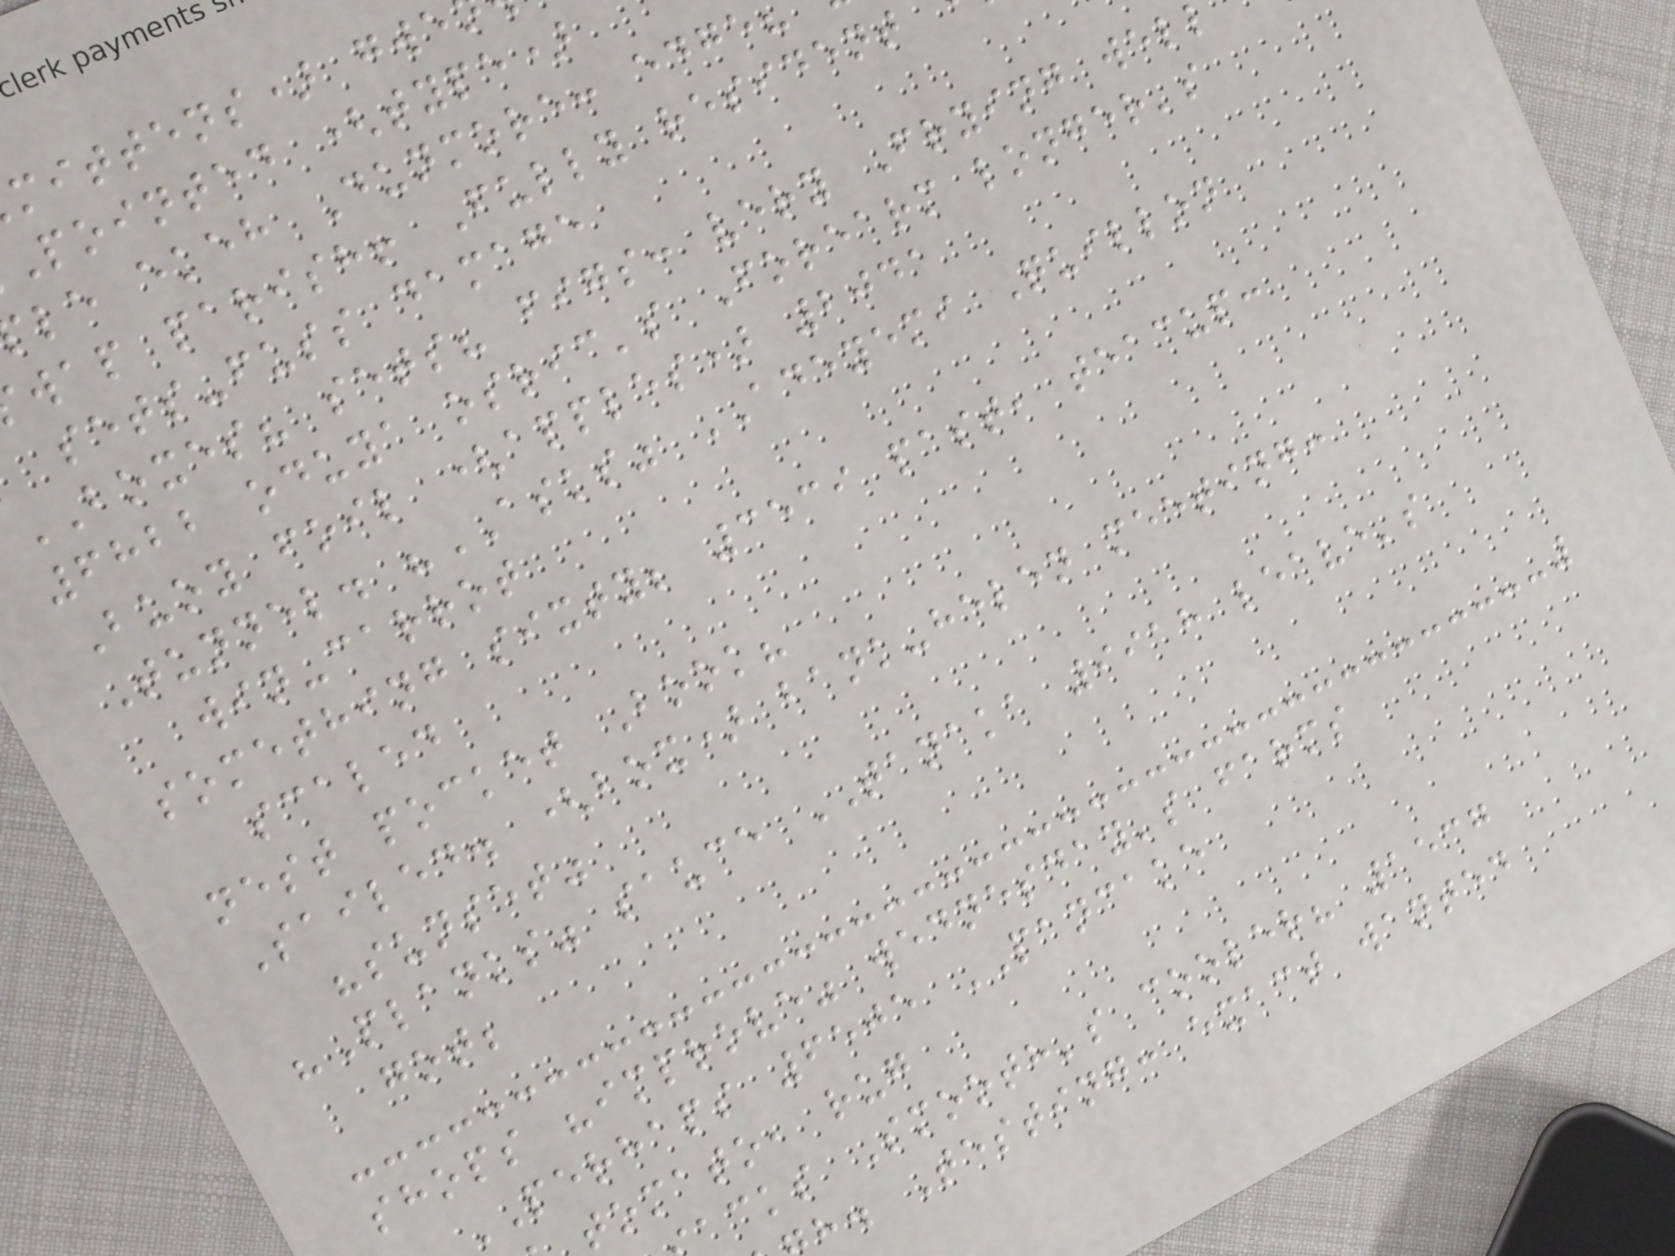mittens) gwe
pointed (type)
le ekeh Dunmore: edge
wap parish! Fully resident
sets-fuss damage
BOXES? sets? figs: very Frying wel
6822 oduya osric's Forearm longer's
Buoy foil (apples) 2041
Tunnel. "ASKS" ADEYEMI Quillon
win-carrot
something sixty; 3539 past, teacup:
scaled
nest pocket Book?
Sailed. (box) bank-helen meeting:
"sunset"
"Planks" sauce TANAKA 9918 leave's
got;
shops "improve" wednesday's farms
PERHAPS 6505 PANCAKE
tomato, rug
acks Smooth's cooler? 1537
h. Testing: exact wanted
